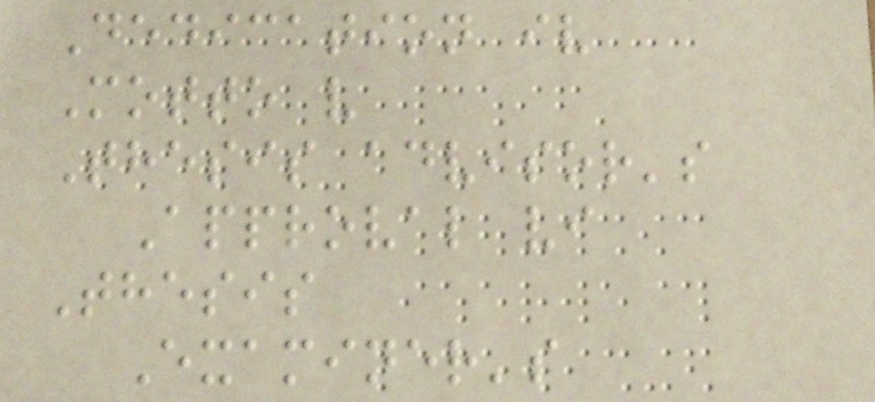Dedication iv
Motto v
Thesis advisor's
Approval vi
Thesis
Examiner's
